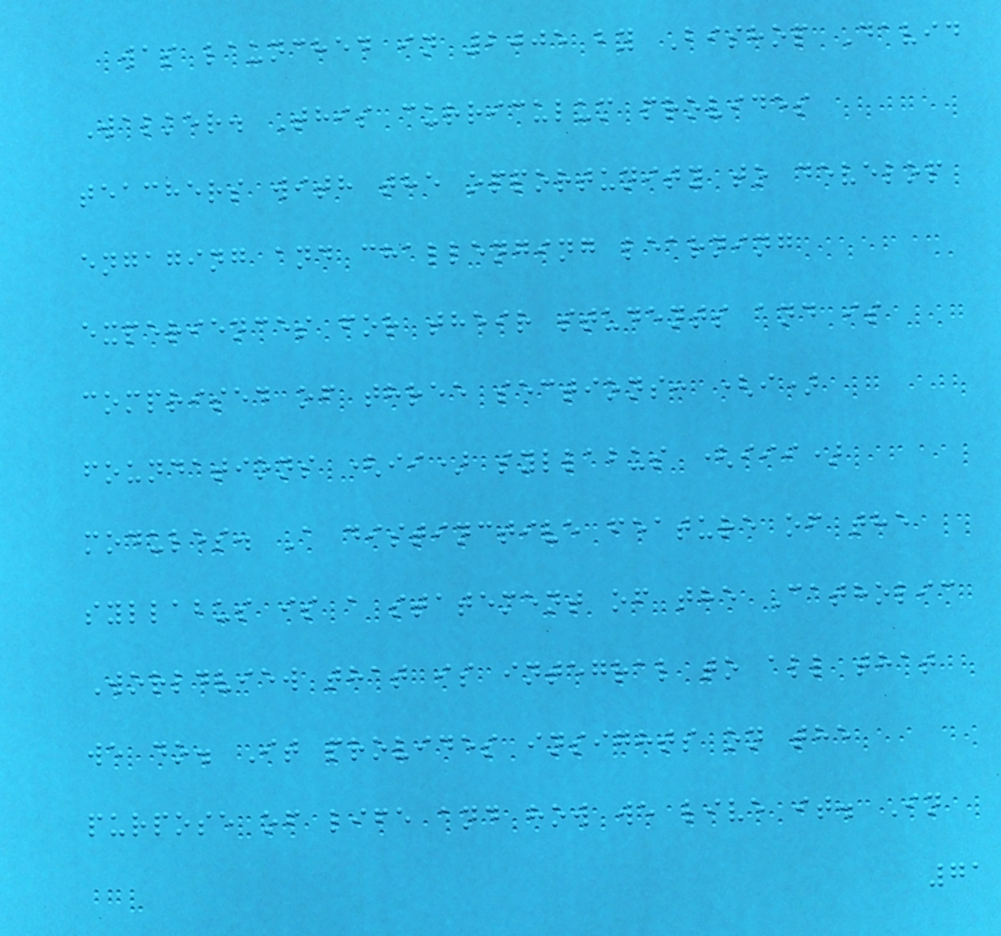was launched in 2005 by Bishop David
Walker. This curriculum provides
teachers with the opportunity to develop
engaging and challenging learning
experiences for their students and is
comprised of three sections: (i)
foundations (ii) syllabus (iii)
modules. A distinctive feature of the
syllabus is a statement of the Catholic
Worldview that is integral to all that
we do. It provides insights on the
purpose of life and how we live it. In
71
